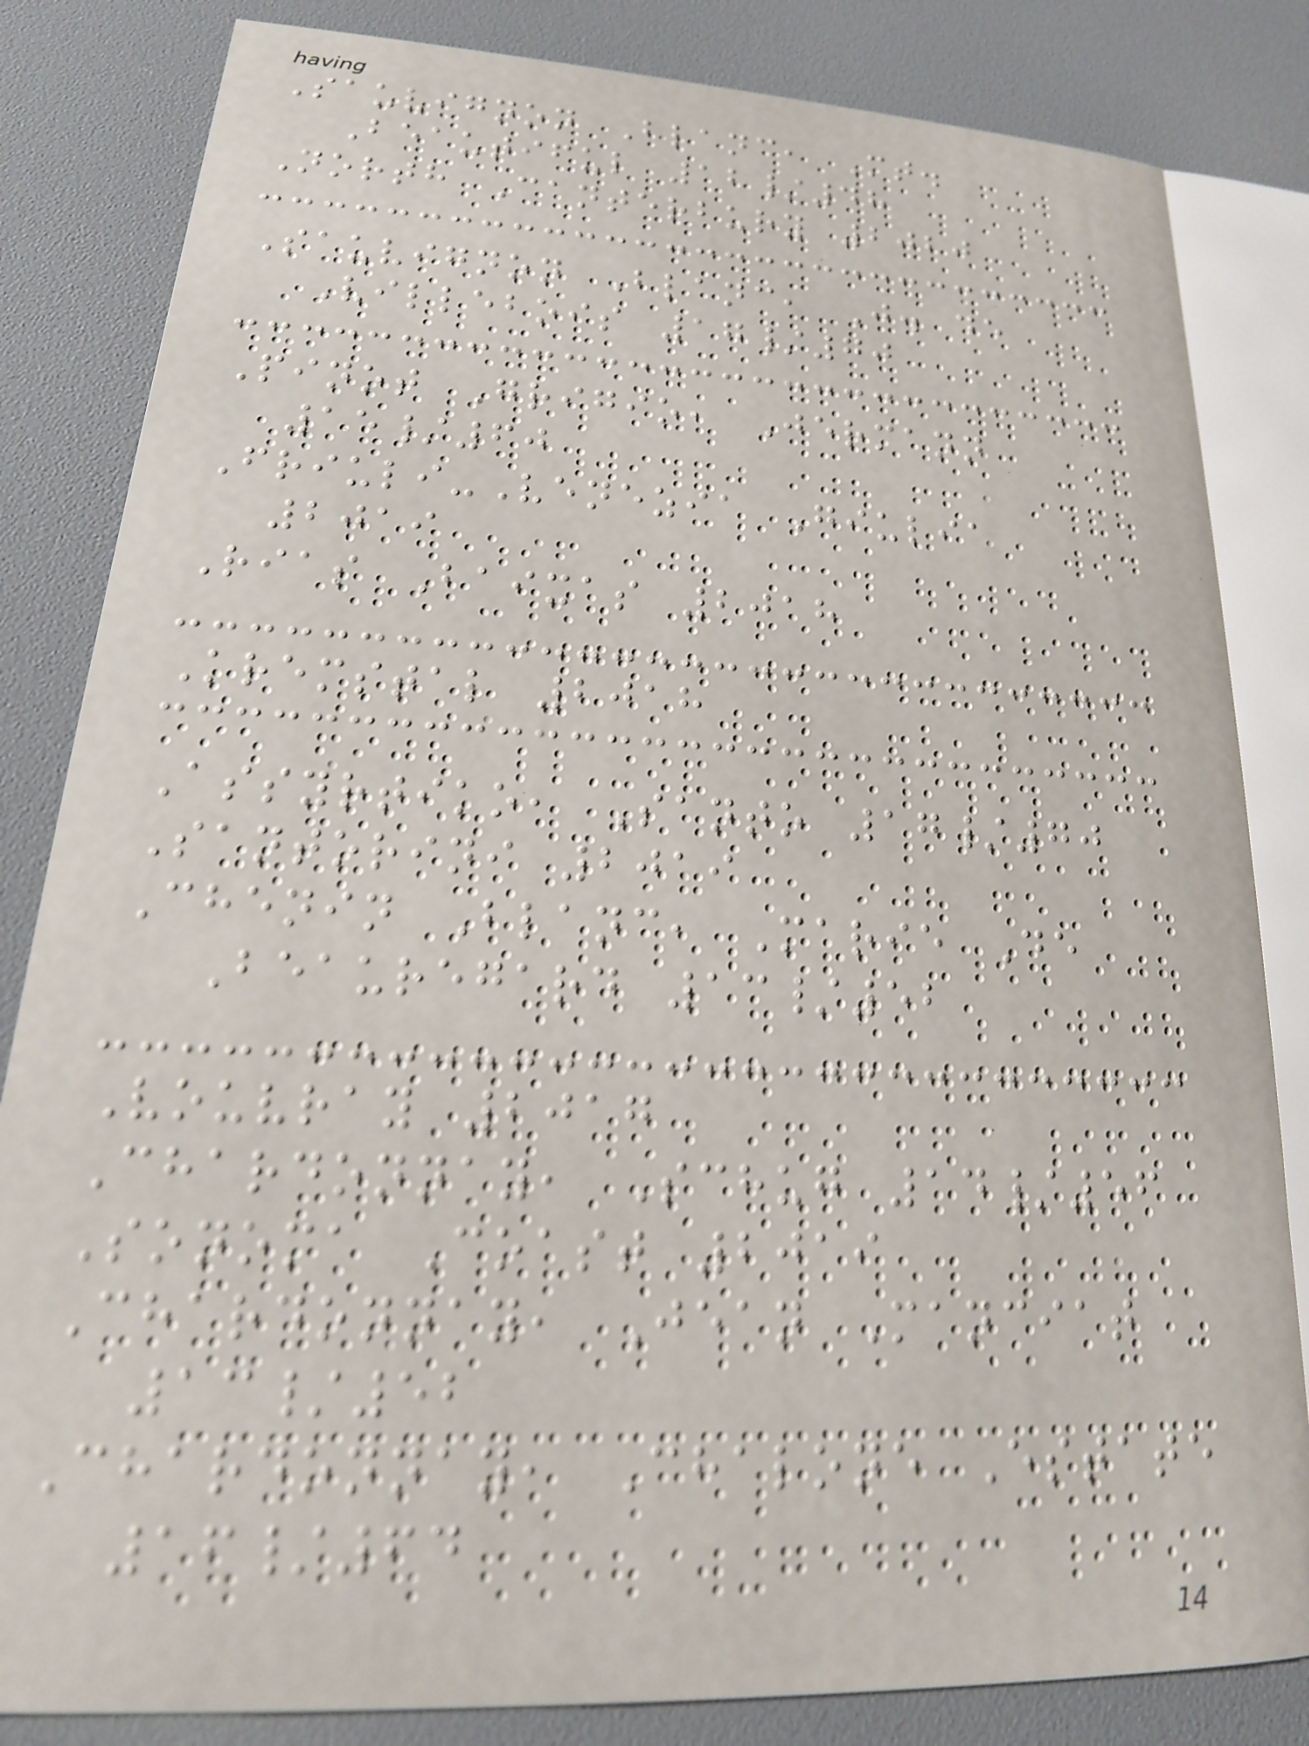Sauvignon Blanc, Mt.
Beautiful 12/48
North Canterbury 2020
Sauvignon Blanc, J. de
Villebois 17/70
Pinot Grigio, Jermann
15/60
Friuli-Venezia Giulia
2019
Rias Baixas 2018
Kremstal 2018
Assyrtiko, Santo 17/70
Santorini 2019
Chenin Blanc, Marie De
Beauregard 13/52
Vouvray 2017
Chardonnay, Schug 14/56
Sonoma Coast 2019
Chardonnay, Jean Manciat
13/52
Chardonnay, Chalone Estate
16/64
